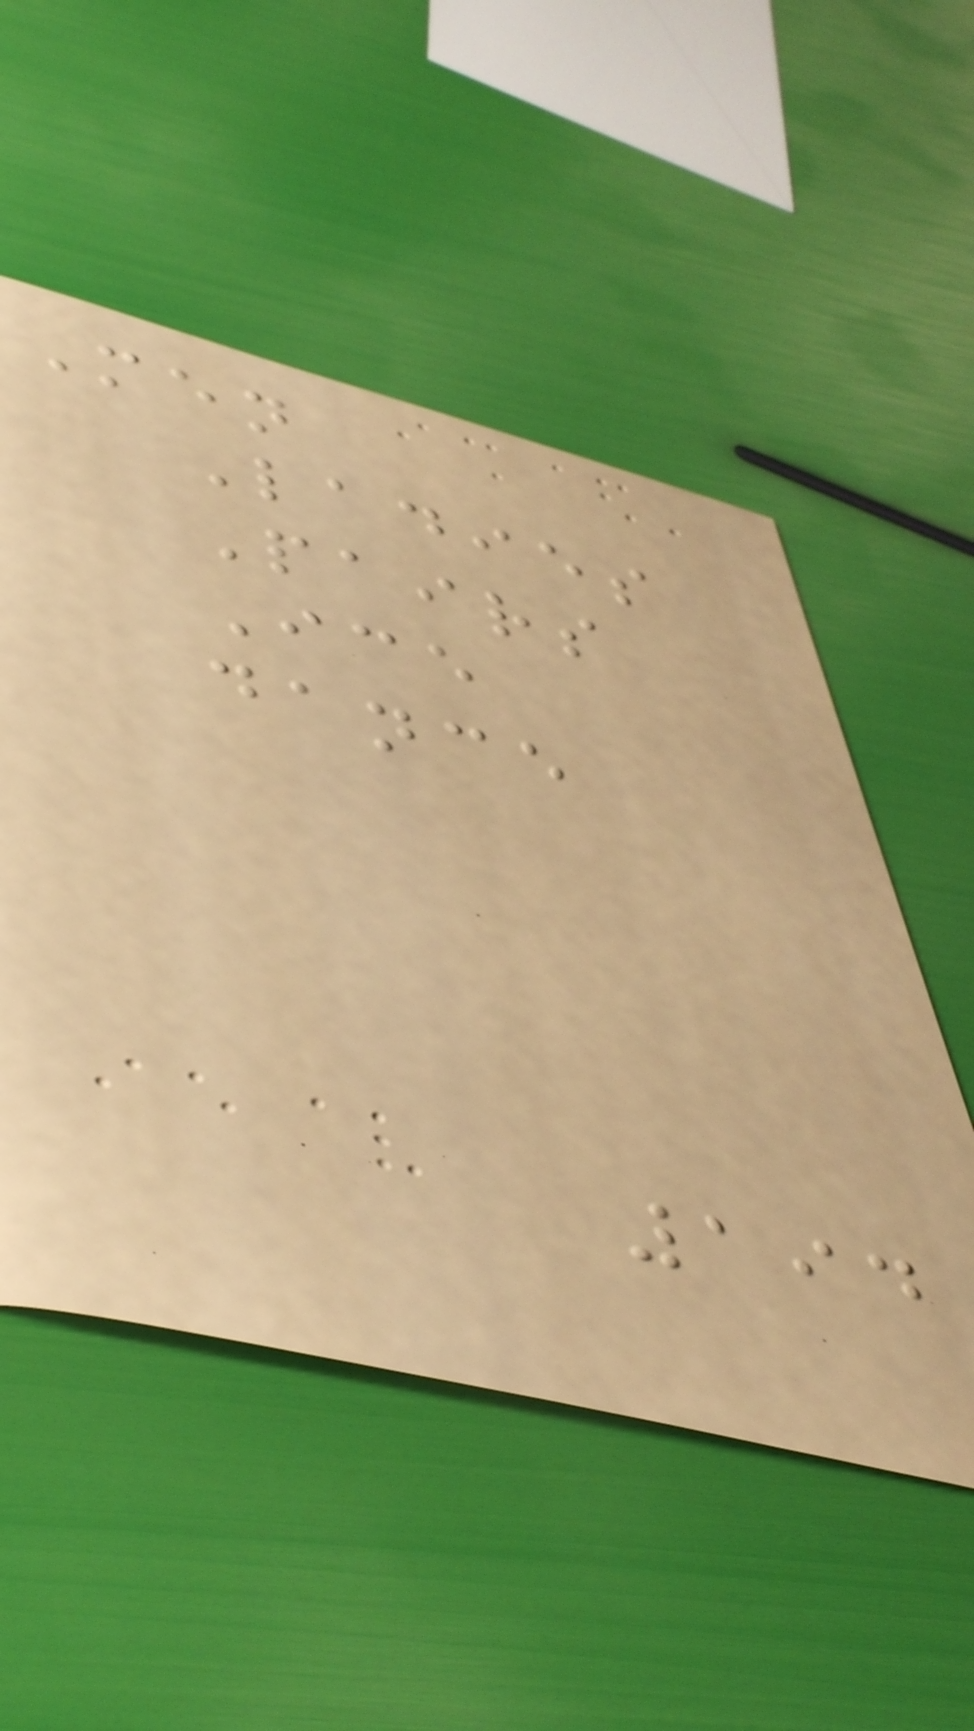Men
Ladies
Pairs
Ice
dance
194
